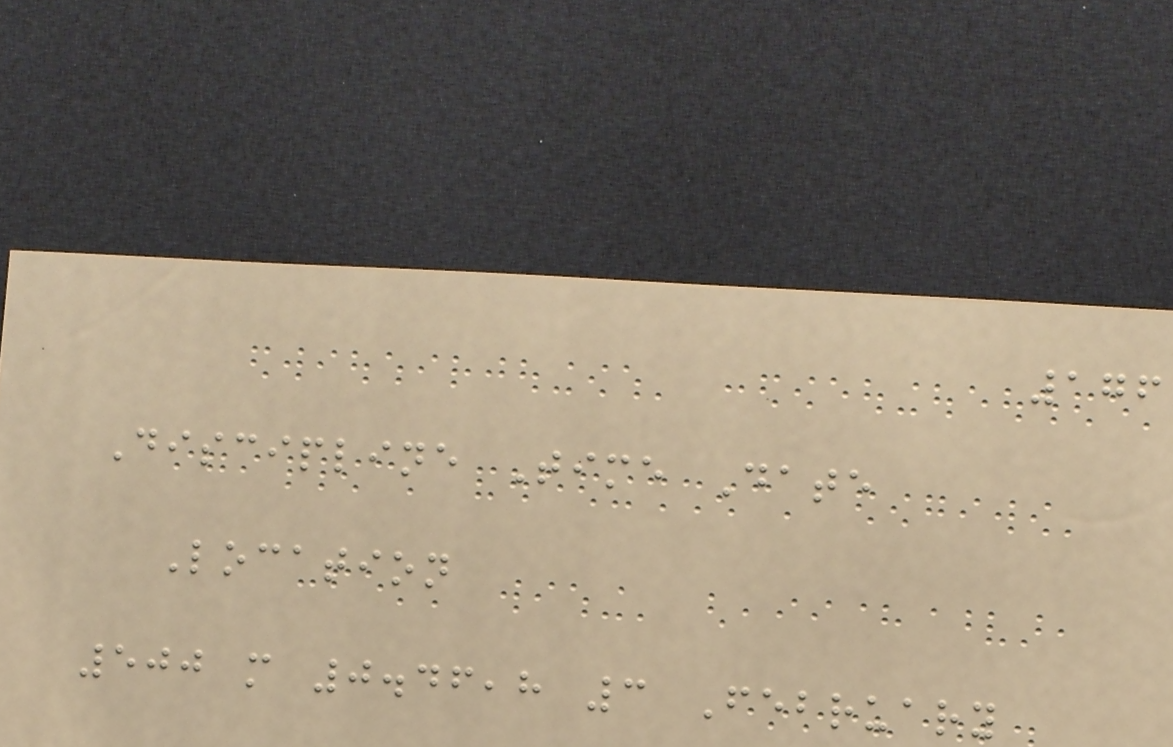176
Discipline Time Date
Location
500 m 0.46,8 3 February
